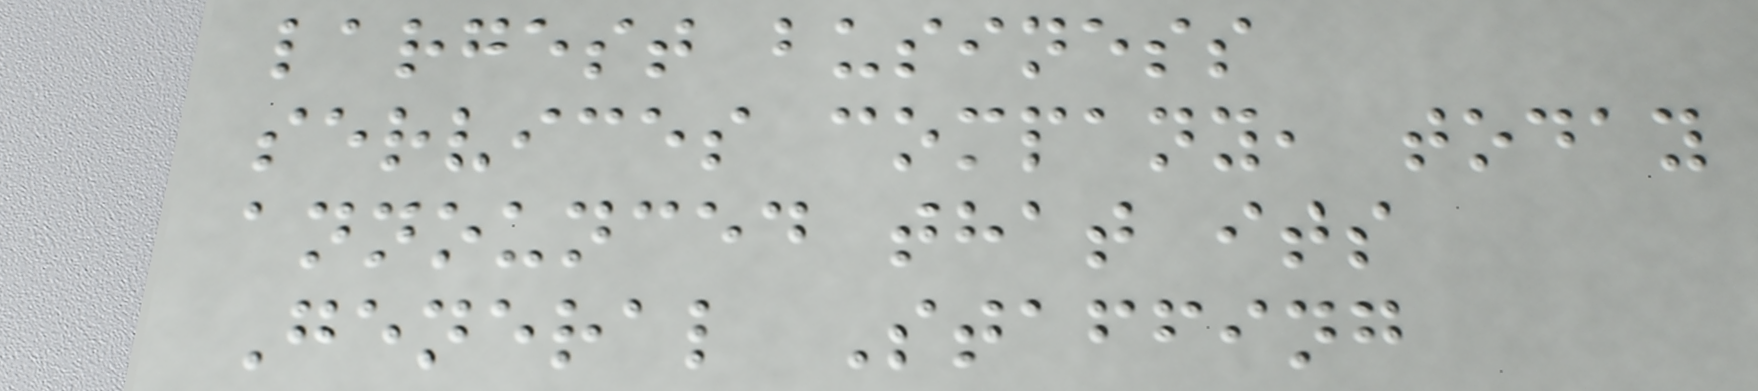largest business
services company, today
announced that its
General Staffing
